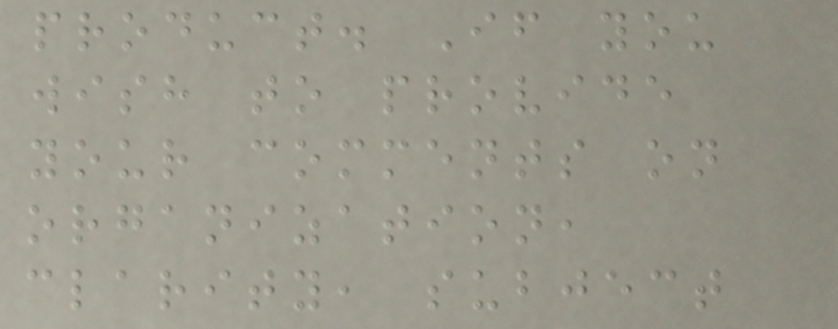product. If you
wish to provide
your comments on
organization,
clarity, subject
